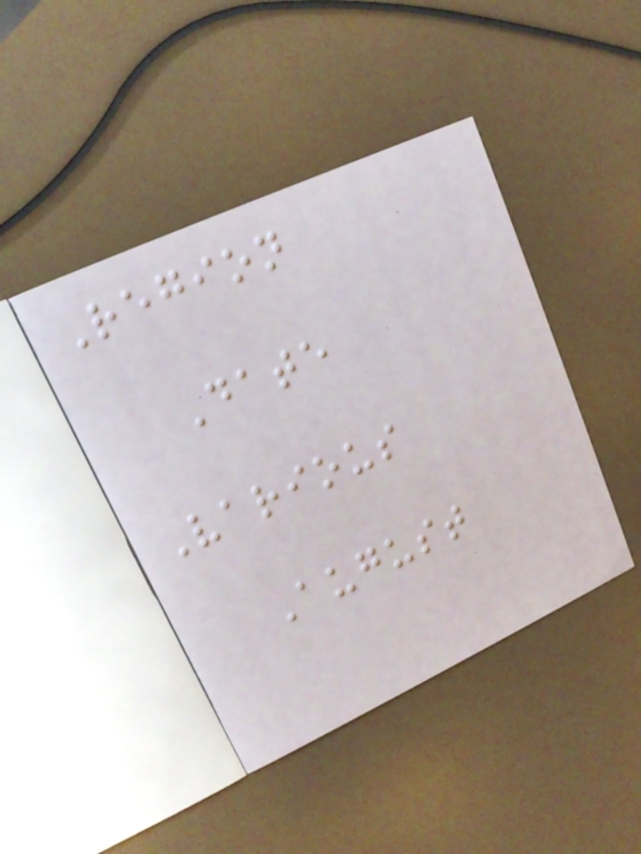Region
Date
Various
August
